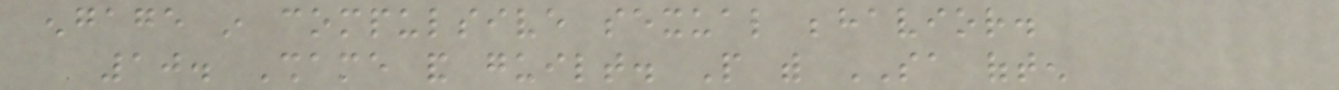engage in compulsive sexual behavior.
10. Shame and guilt. People with SA often
